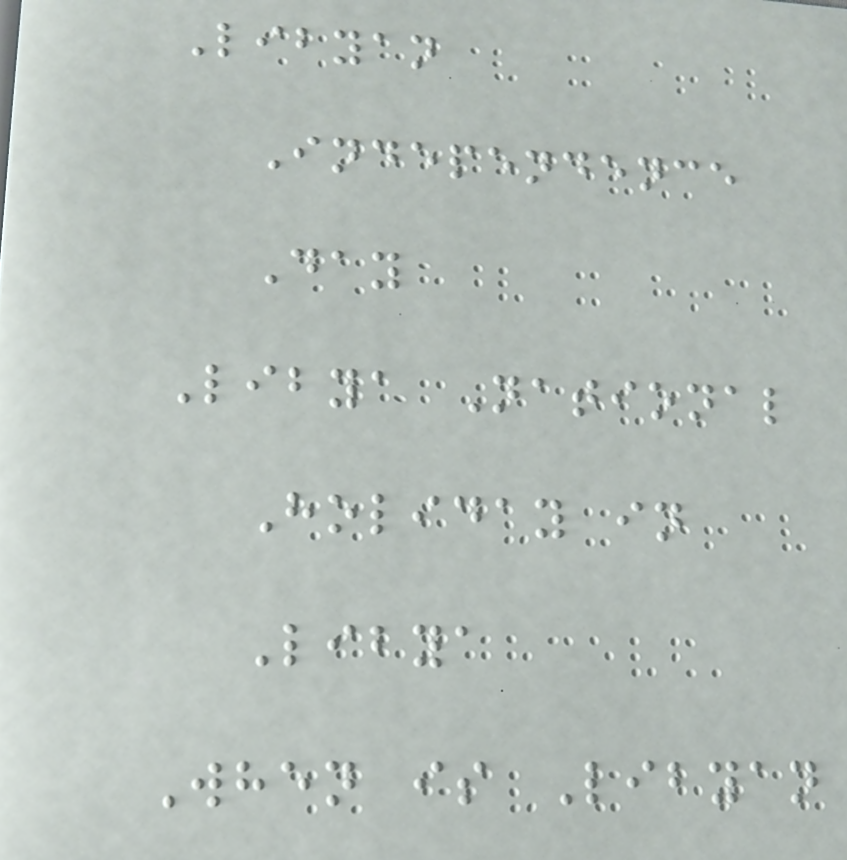Libyan
Independence
Day
Libya National
Holiday in
Libya
When is Libyan
